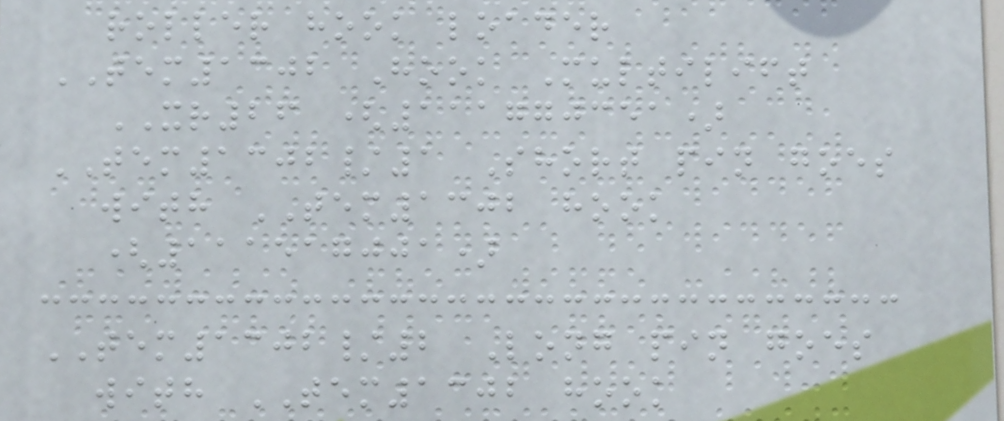roller hook loader
TEM1302 Hook Multilift
XR26 (111770351)
TEM1302/1 Short pin goes
with TEM1302 hook
(111517001)
TEM1302/2 Long pin goes
with TEM1302 hook
